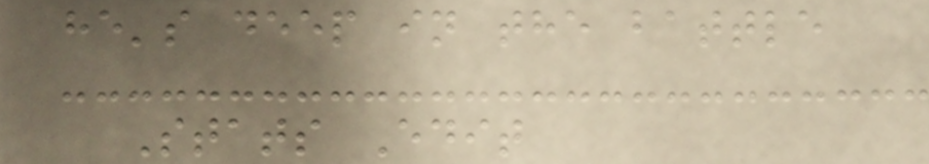he's deep in the battle
Stats Edit
